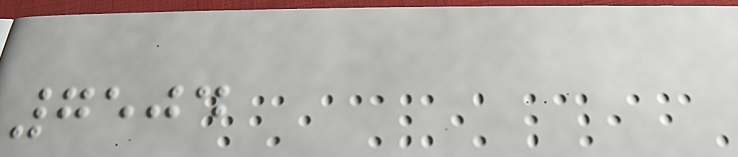7504
